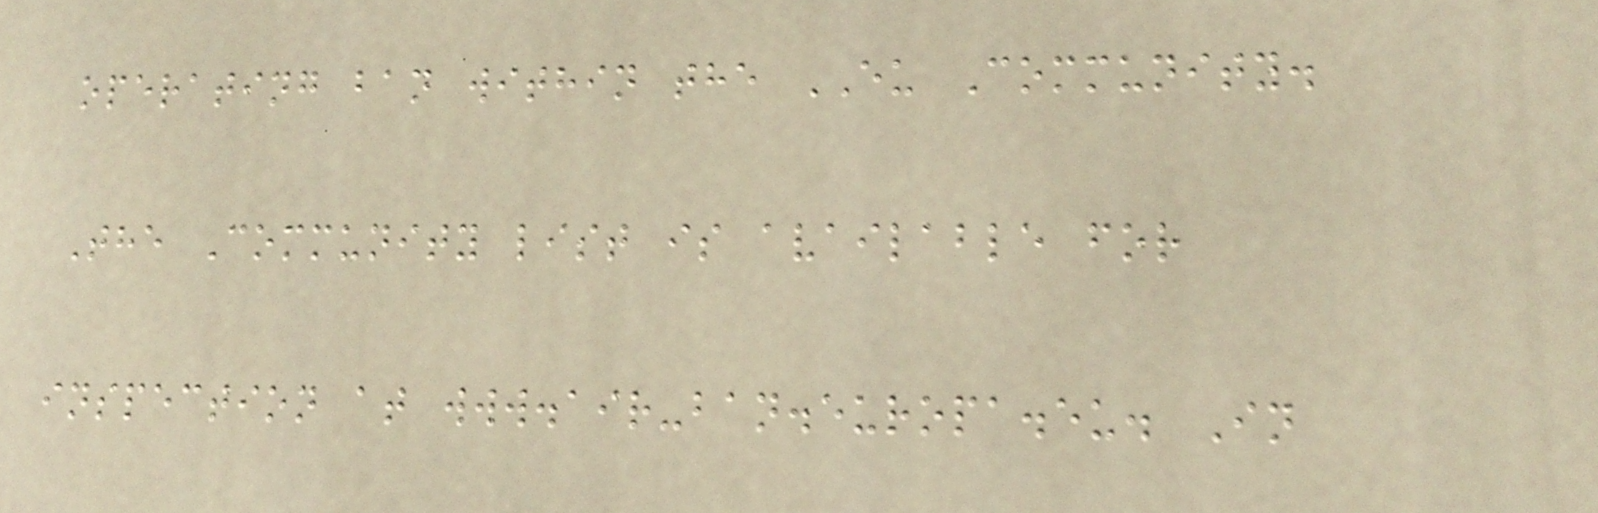operating ban within the EU Community.
The Community list is available for
inspection at www.air-ban.europa.eu. In
